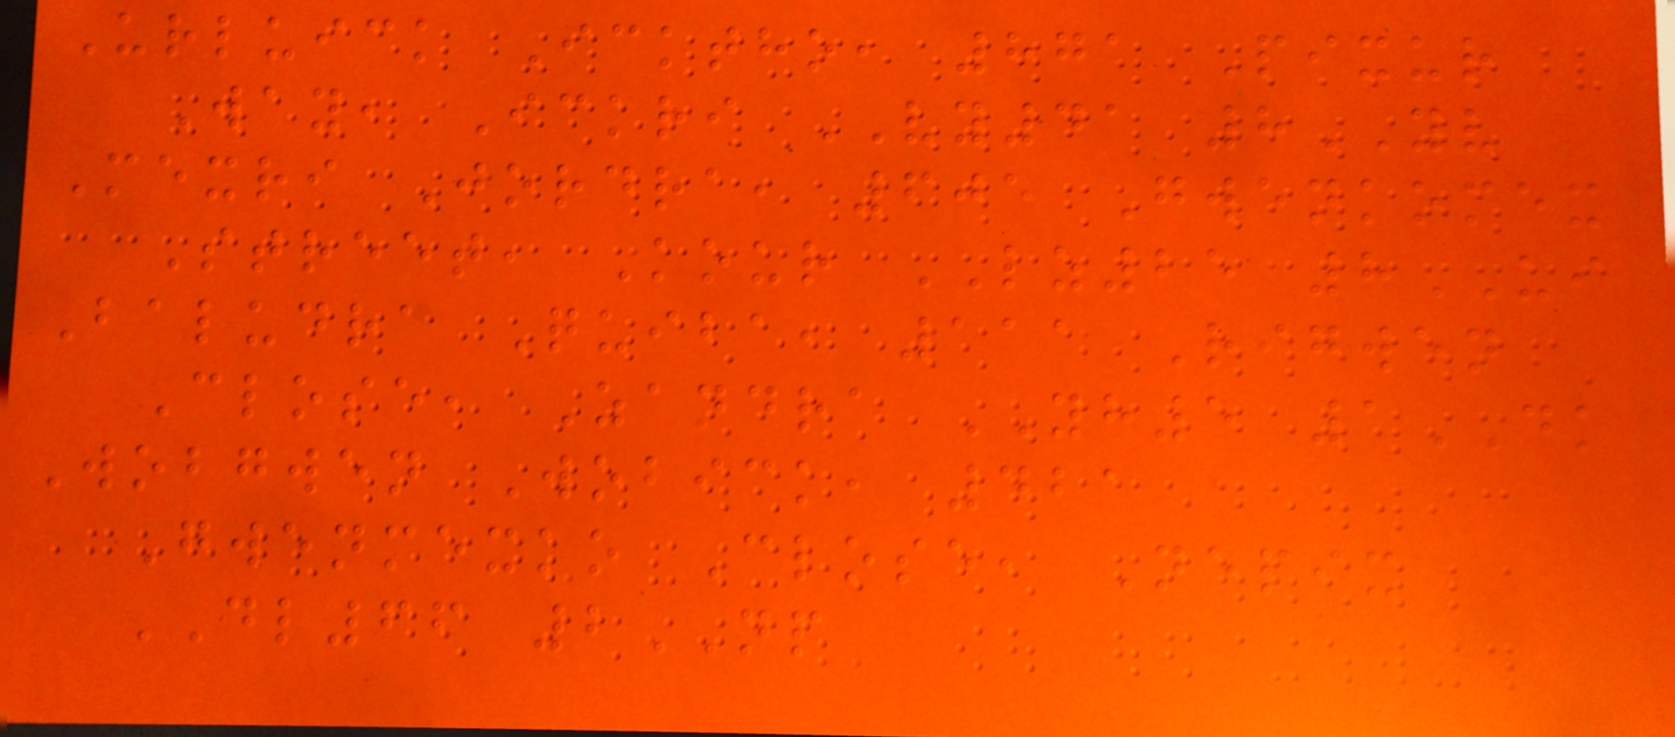Urluick Icktho, 871 Pixur
Way, Ickri VY41 8YV
Mexri Jordra, 605 Gwenkomex
Street, Kour LZ25 8UI
Baludra Quiba, 111 Rigwen
Close, Zandra YH5 1DK
Wobgwen Wobick, 421
Gwenmexko Close, Nepix
DL66 2NP
